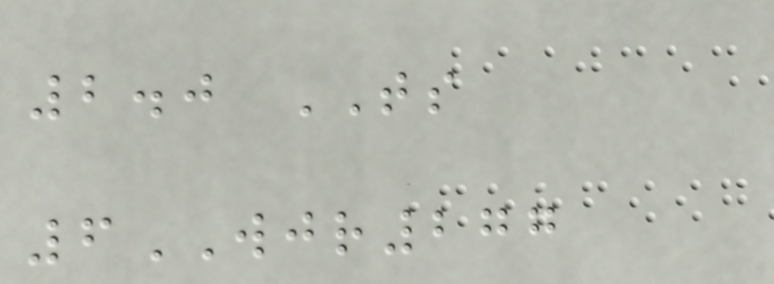2.0 TS
6WJR277
